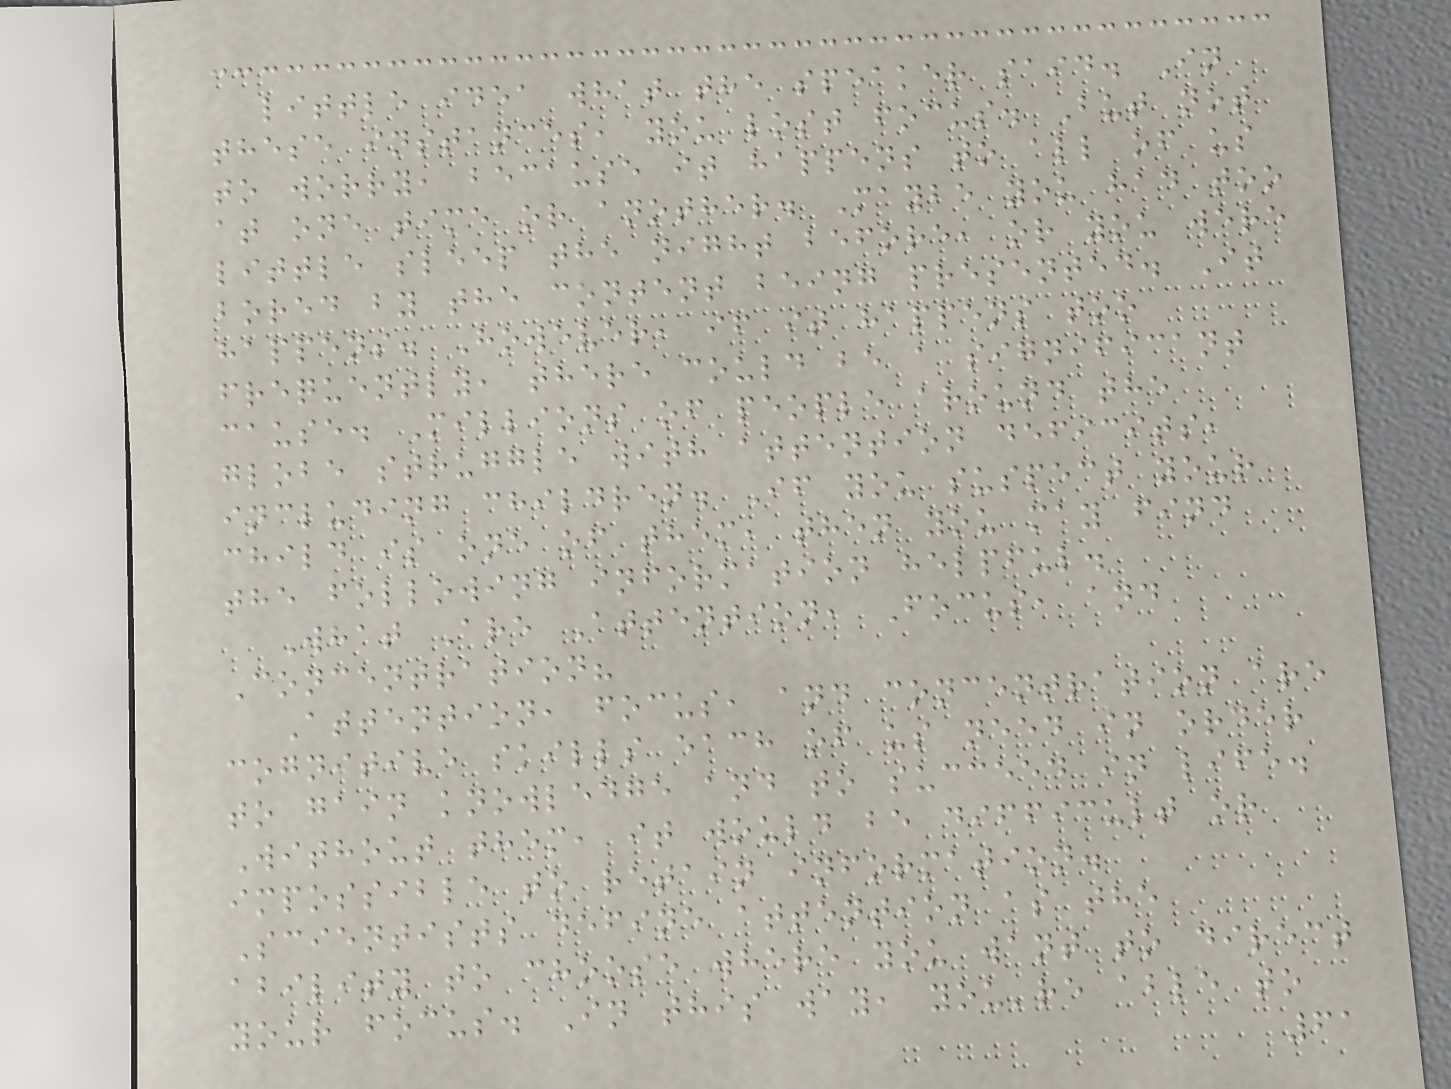little idea what the speaker said. In
these instances, you lost focus. But not
to worry, because it happens to all of us
at one time or another. Maybe you had too
little sleep the night before, or you were
bored by the content being presented. It
happens. However, if it happens too
frequently, there could be a significant
cause. Millions of people around the
globe struggle with attention deficits,
including children. If you suspect your
child is one of them, then you may find
the following information helpful.
What Are Attention, Focus, and
Concentration?
Attention, focus, and concentration are
cognitive skills each of us need in order
to gain knowledge and to succeed in life.
Without them, it would be difficult or
impossible to retain information.
Scientists define attention as the
ability to choose where you want to direct
your focus. In this way, you're able to
61
